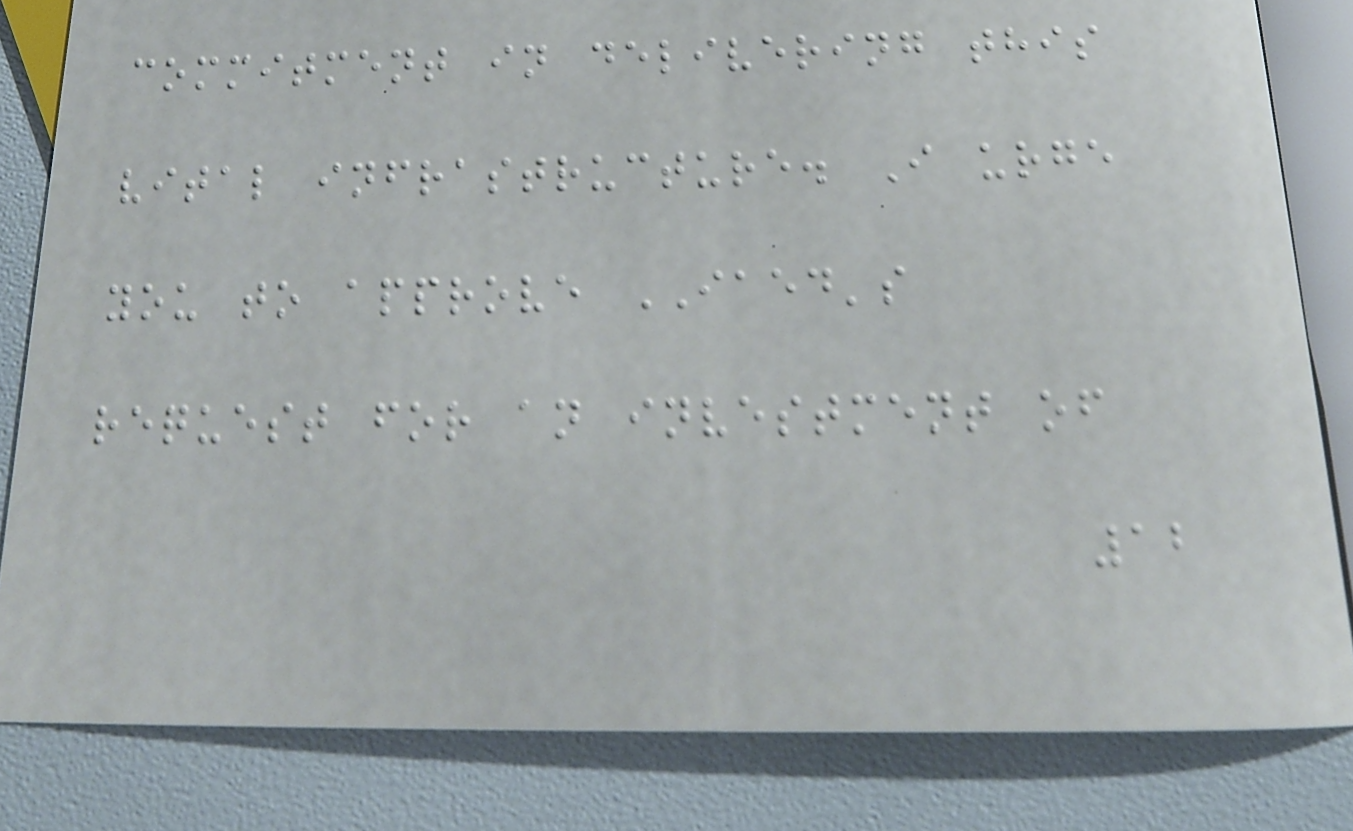commitment in delivering this
vital infrastructure. I urge
you to approve IAED's
request for an investment of
12
